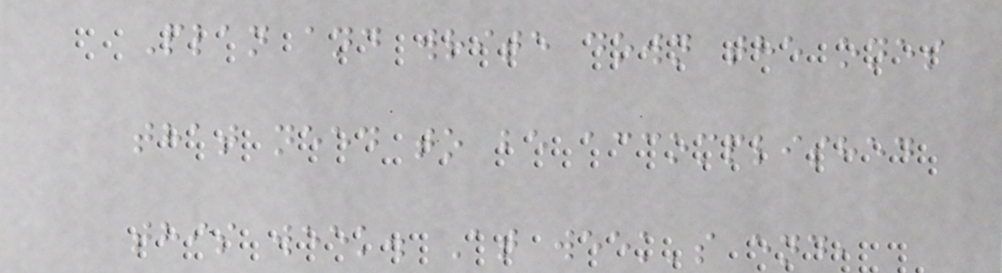Plan and write down the ones
that need to be accomplished
this week. At week's end,
